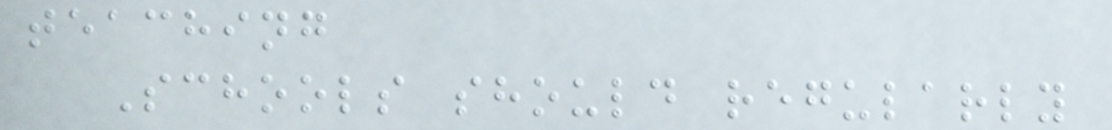teaching
Schools should regularly
